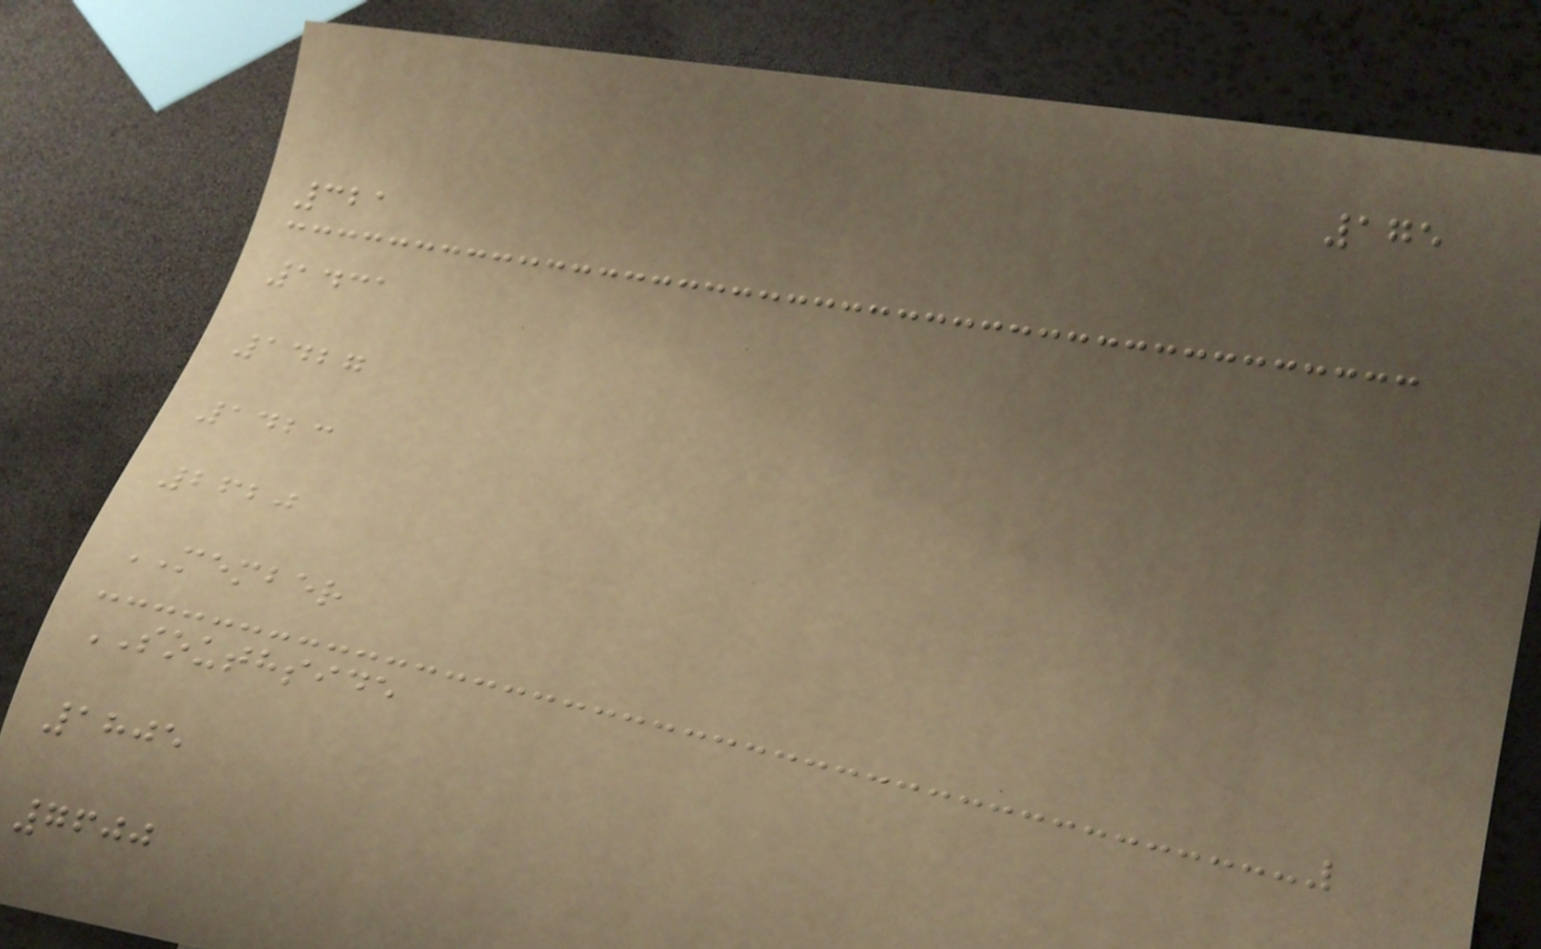175
321
1431
1427
1423
2620
MEMBER
SOUTHSIDE
1805
7600
